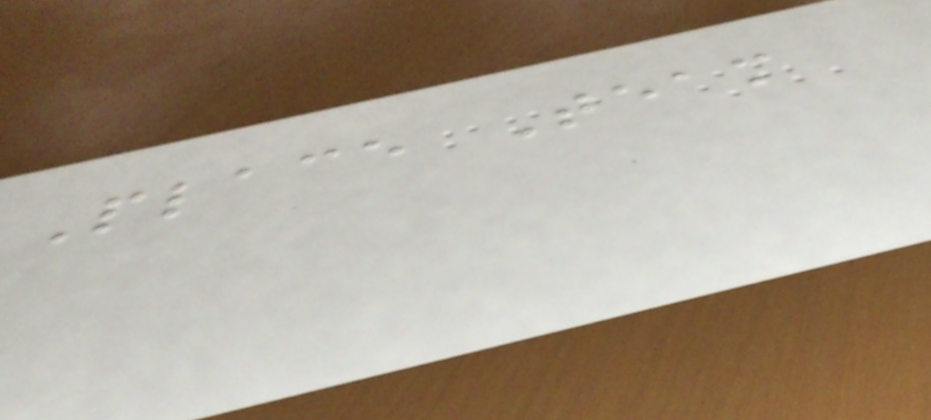Place Team
